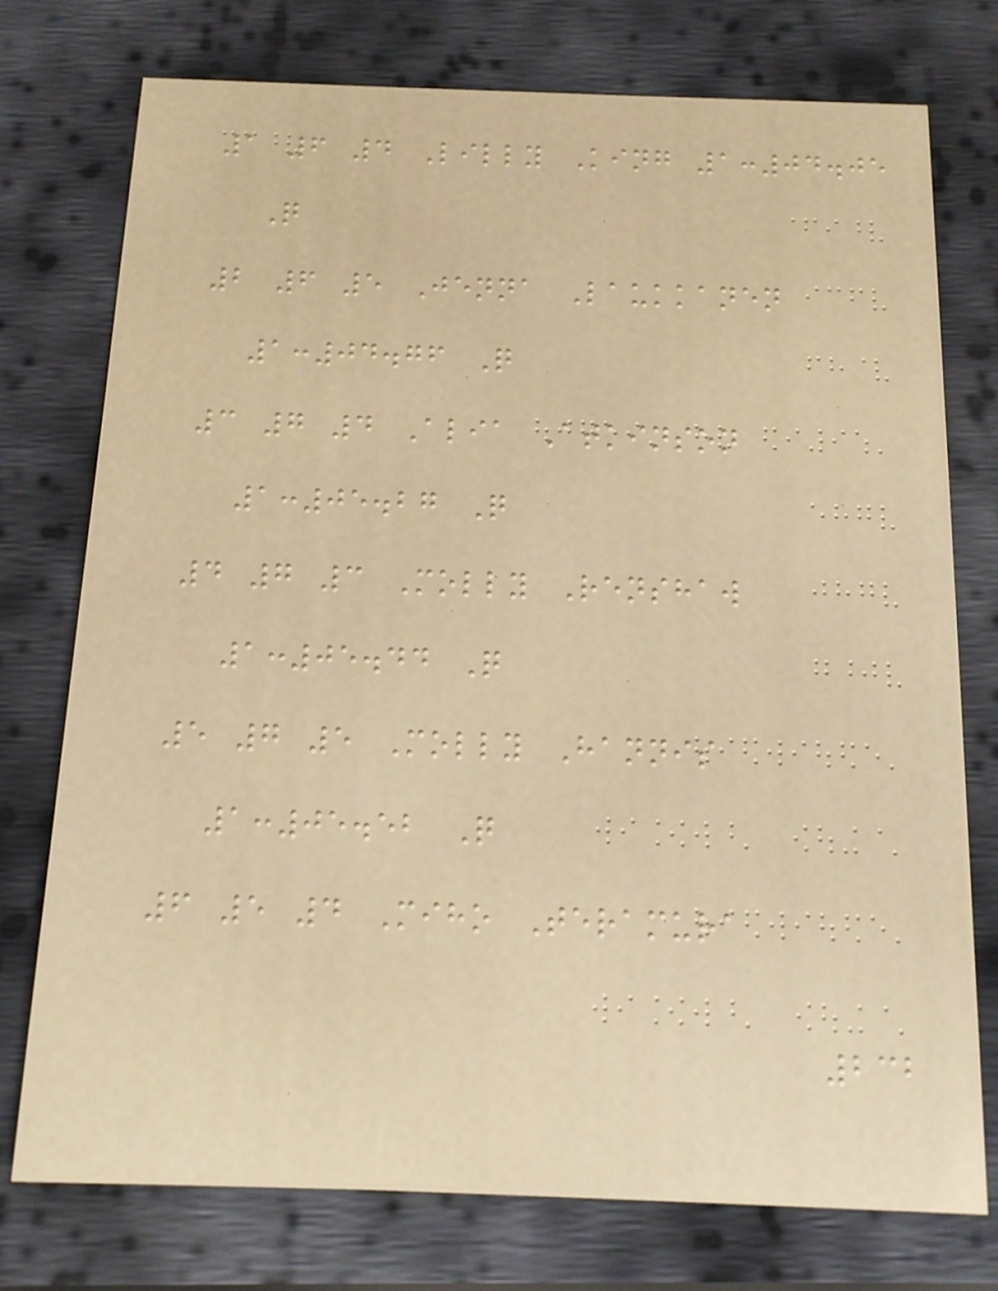1 6 4 Lilly King 1:04.05
Q
2 6 5 Jenna Laukkanen
1:04.76 Q
3 7 4 Alia Atkinson
1:05.27 Q
4 7 3 Molly Renshaw
1:05.44 Q
5 7 5 Molly Hannis
1:05.52 Q
6 5 4 Miho Teramura
232
